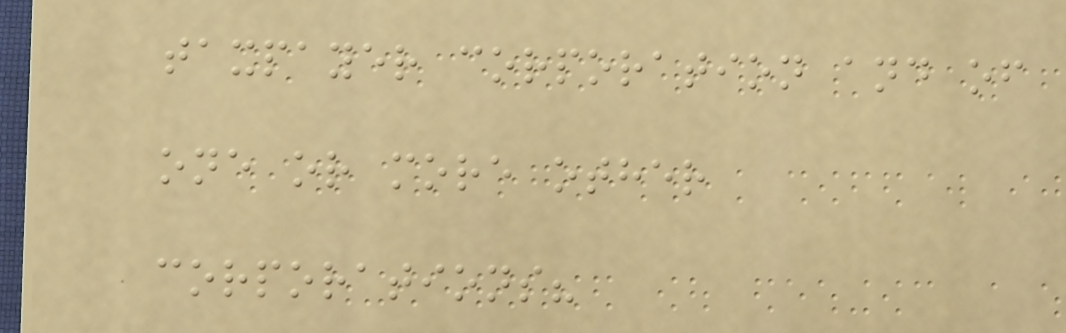taxpayer corporation and of
one or more other
corporations?
